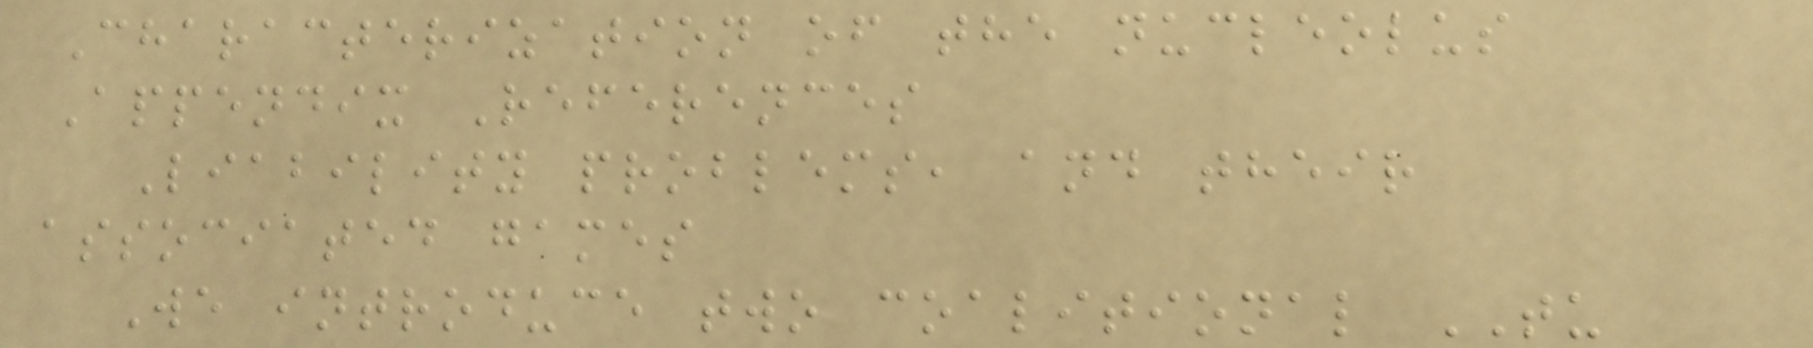Characterization of the nucleolus
Appendix References
Liability problems, and their
associated games
We introduce two coalitional TU
